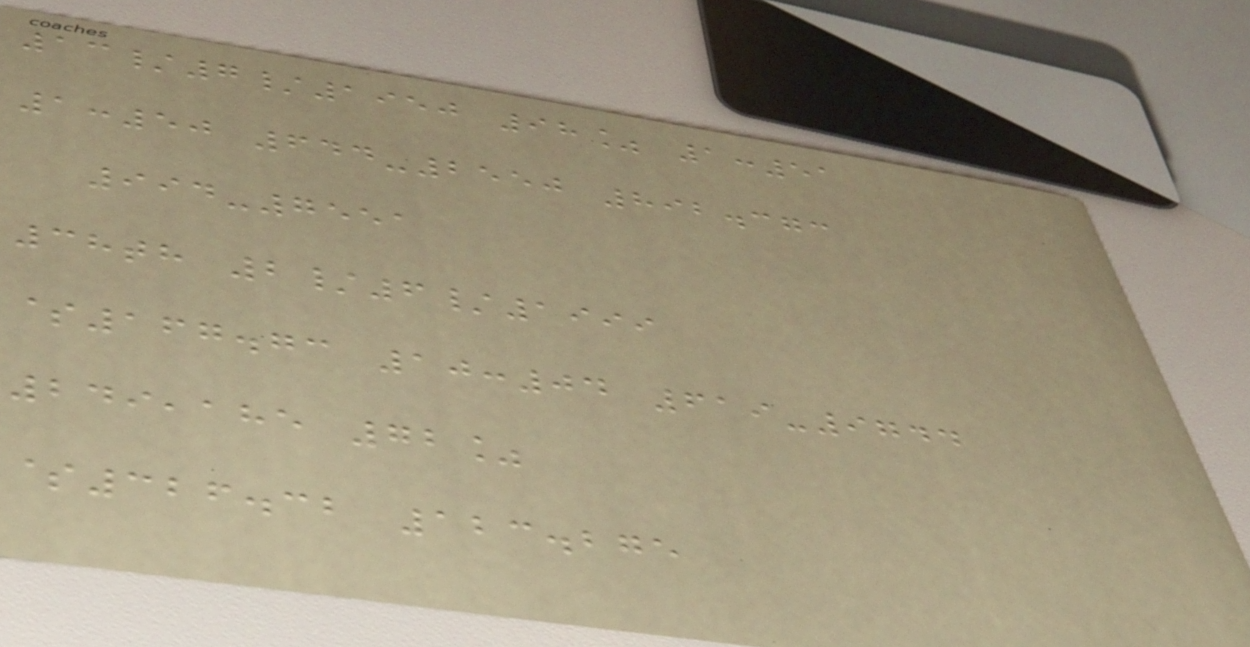13/7/1950 98% 1:51
1:50 644-2550 892.373
994-7551
38th 2/6/1999
$167.73 10:04 619-9744
249,185 72%
$326.32 123.275
